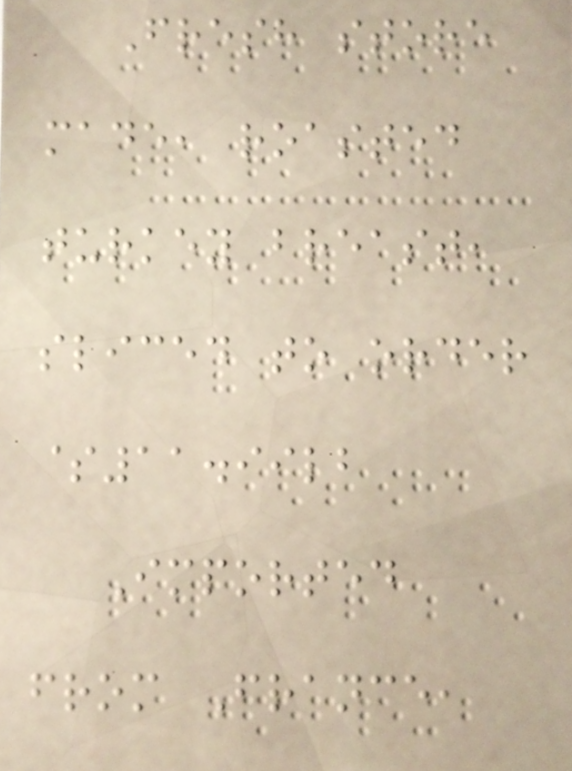Fresh store
made, roasted
turkey breast,
sliced to order
$11.99lb
Imported
from France,
